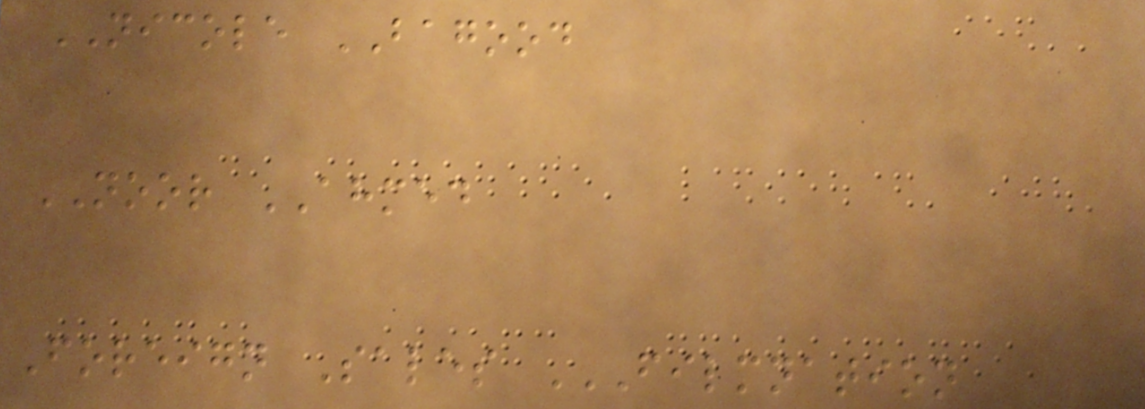NICOLE BAGOOD
NOOR AHMED
Foreign Sales FILMNATION
